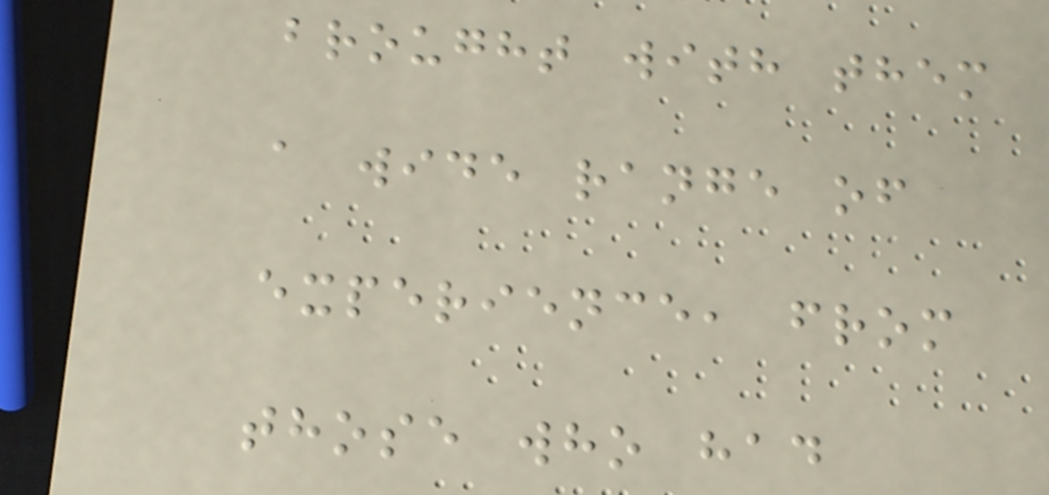brought with them
a wide range of
experience, from
those who had
